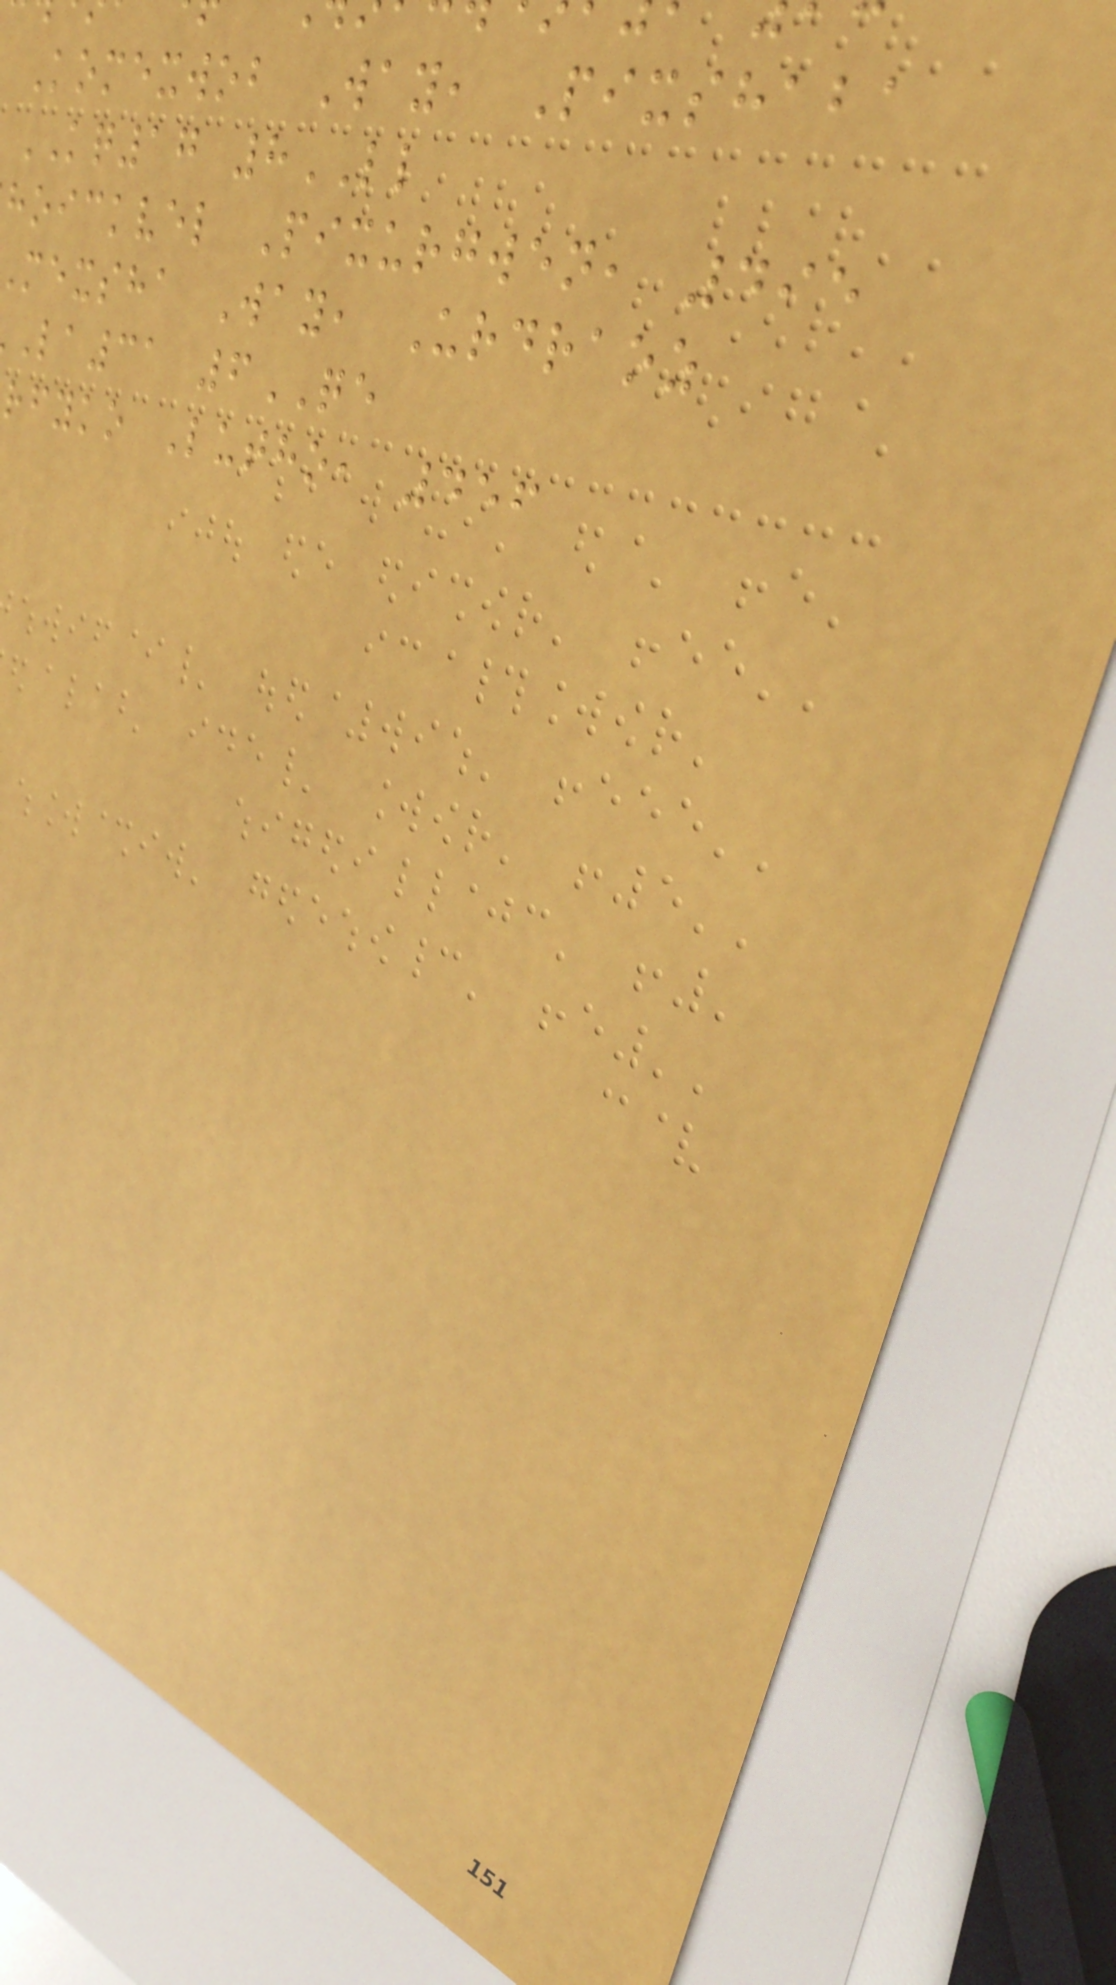Komexwob Way, Pixshaba
KQ17 8LL
hoickvel Pixurgwen, 495
mexsha Way, Urdraoz
la31 6QE
rfyko Lutho, 456
